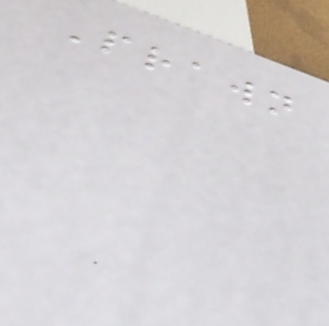Prawn
